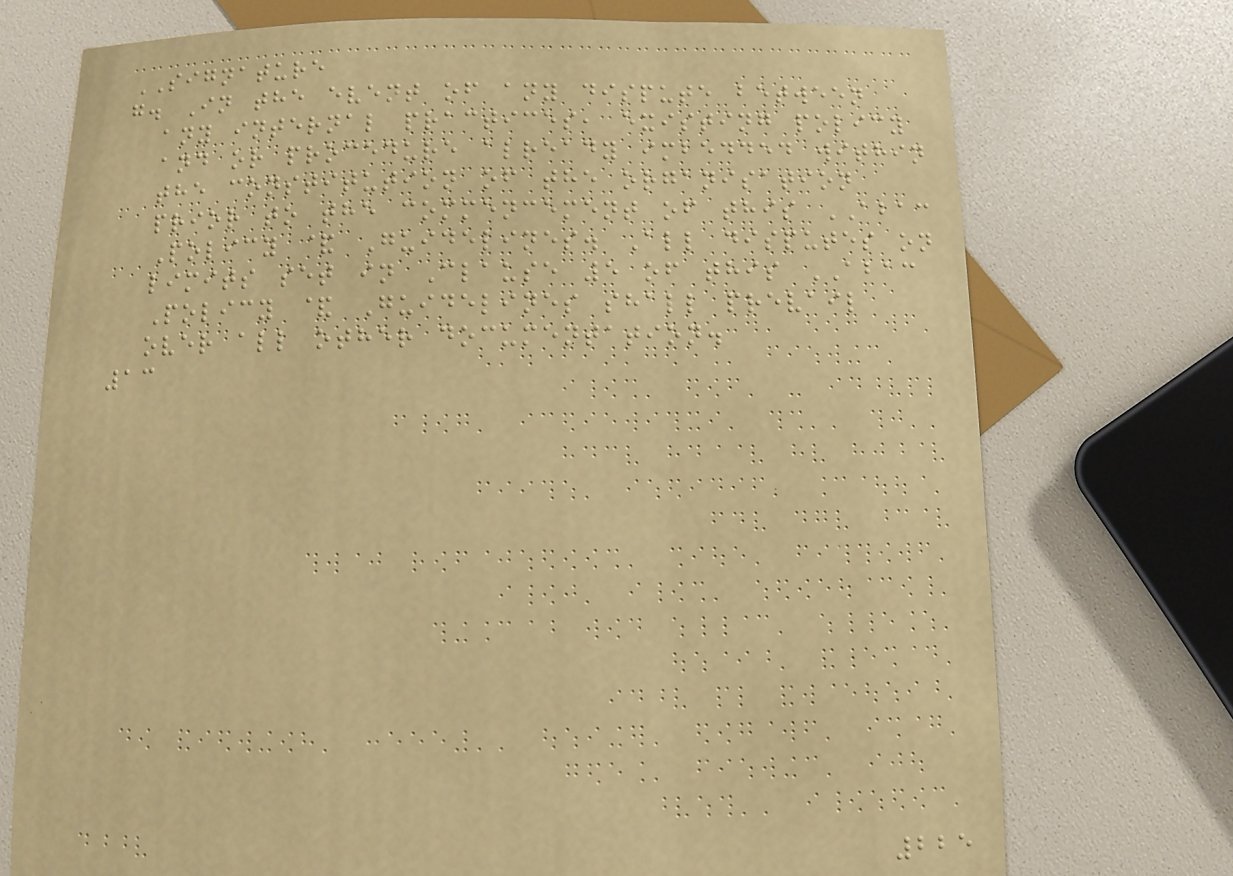SIGNATURE
g. In the event of any dispute between
any internal practices, existing policy
and or procedure already imbedded within
the constitution of the organisation
prior to the commencement of this ABAC
Policy & Guidelines. All disputes on
limits set in Clause 5 of this ABAC
Policy & Guidelines shall prevail
over all other documentation.
13
225
